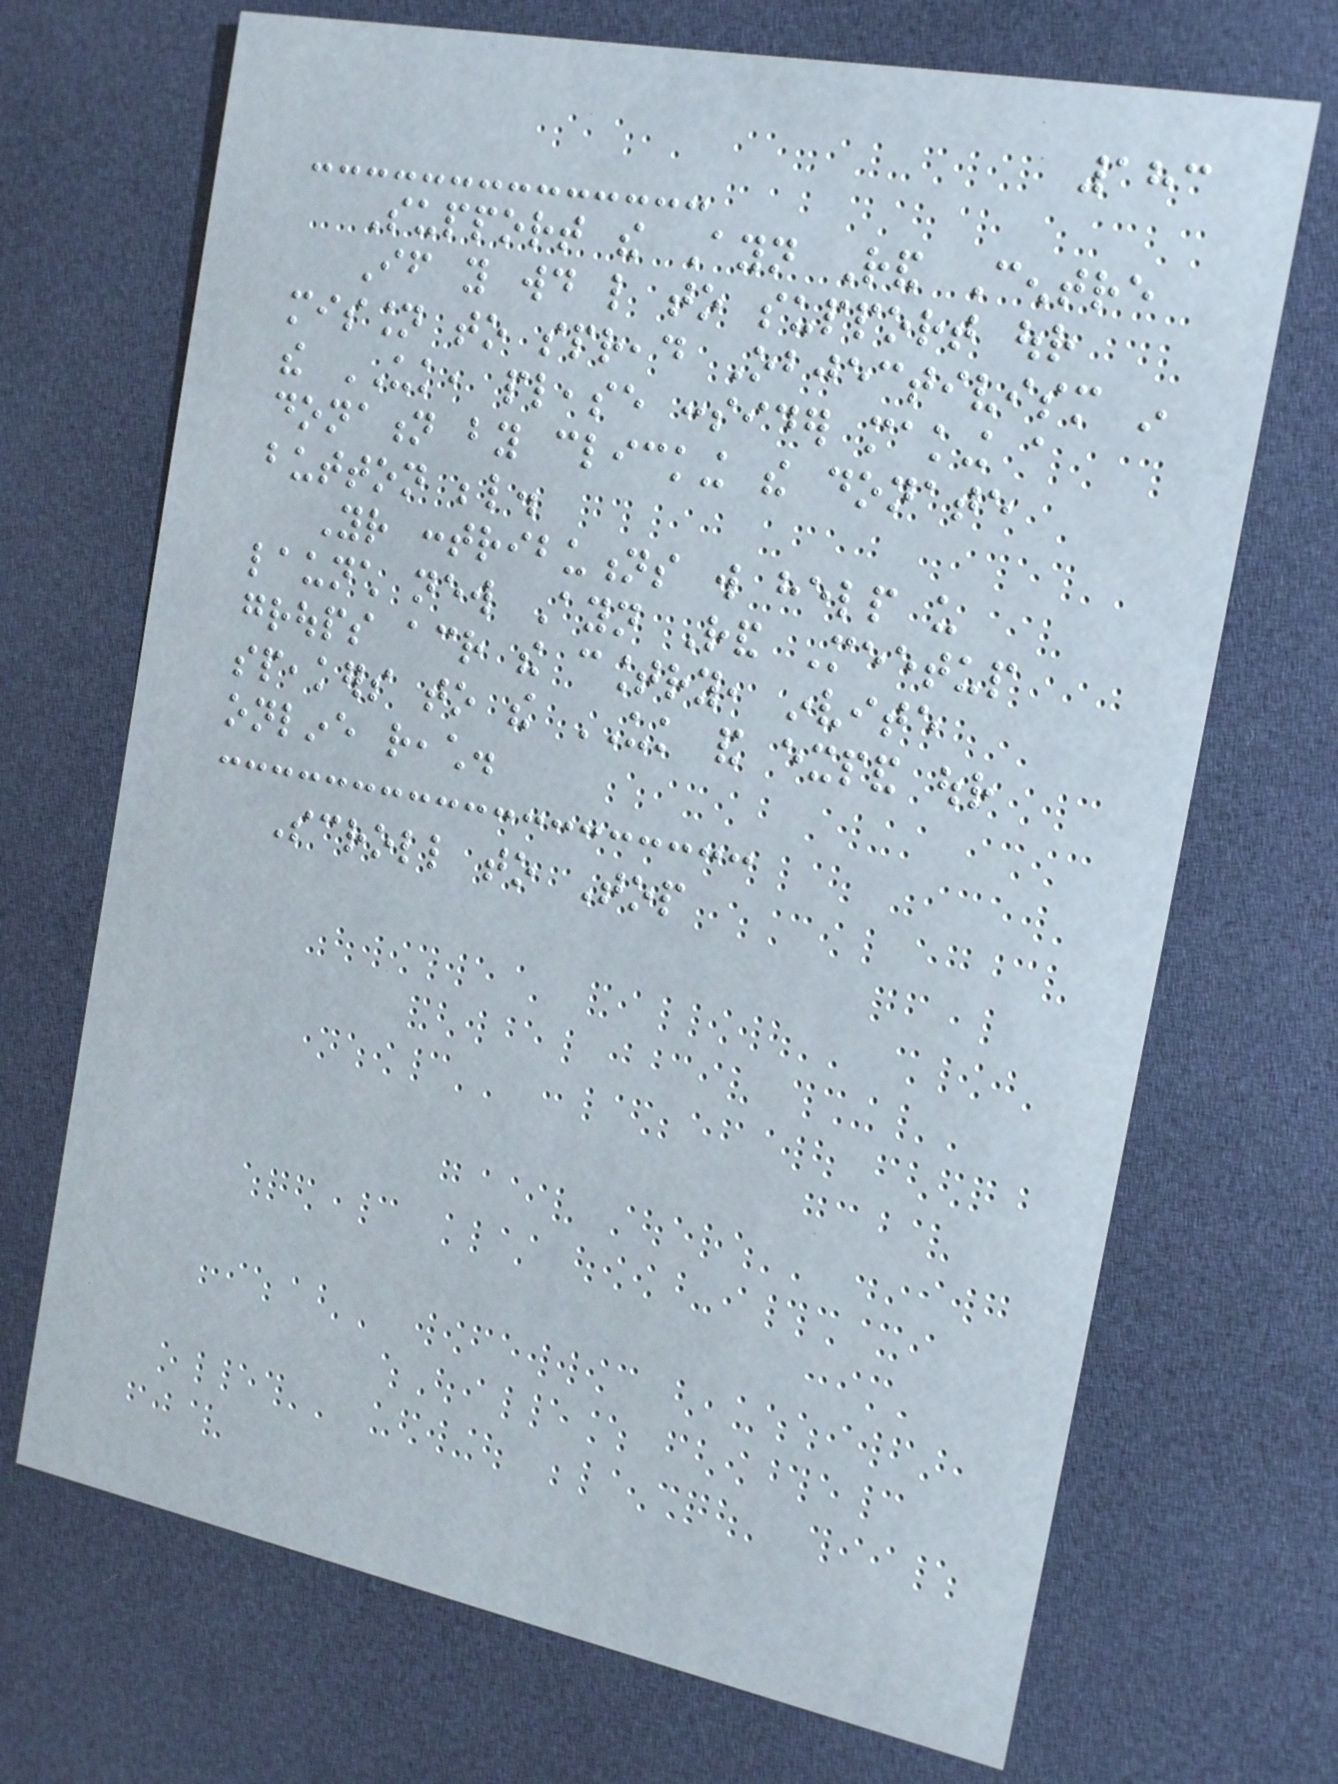183
Support the Ayn Rand Centre
If you would like to support our
mission to spread Objectivism in
the UK, please consider making a
donation by clicking the donate
button below.
Your contributions will help us
launch new Ayn Rand Meetup
groups across the country, invite
speakers to the UK and expand our
online reach.
Scroll to Top
